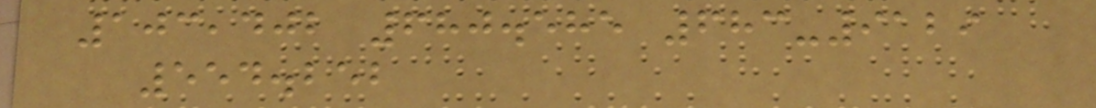103,402 680.585 683-9129
554.252
